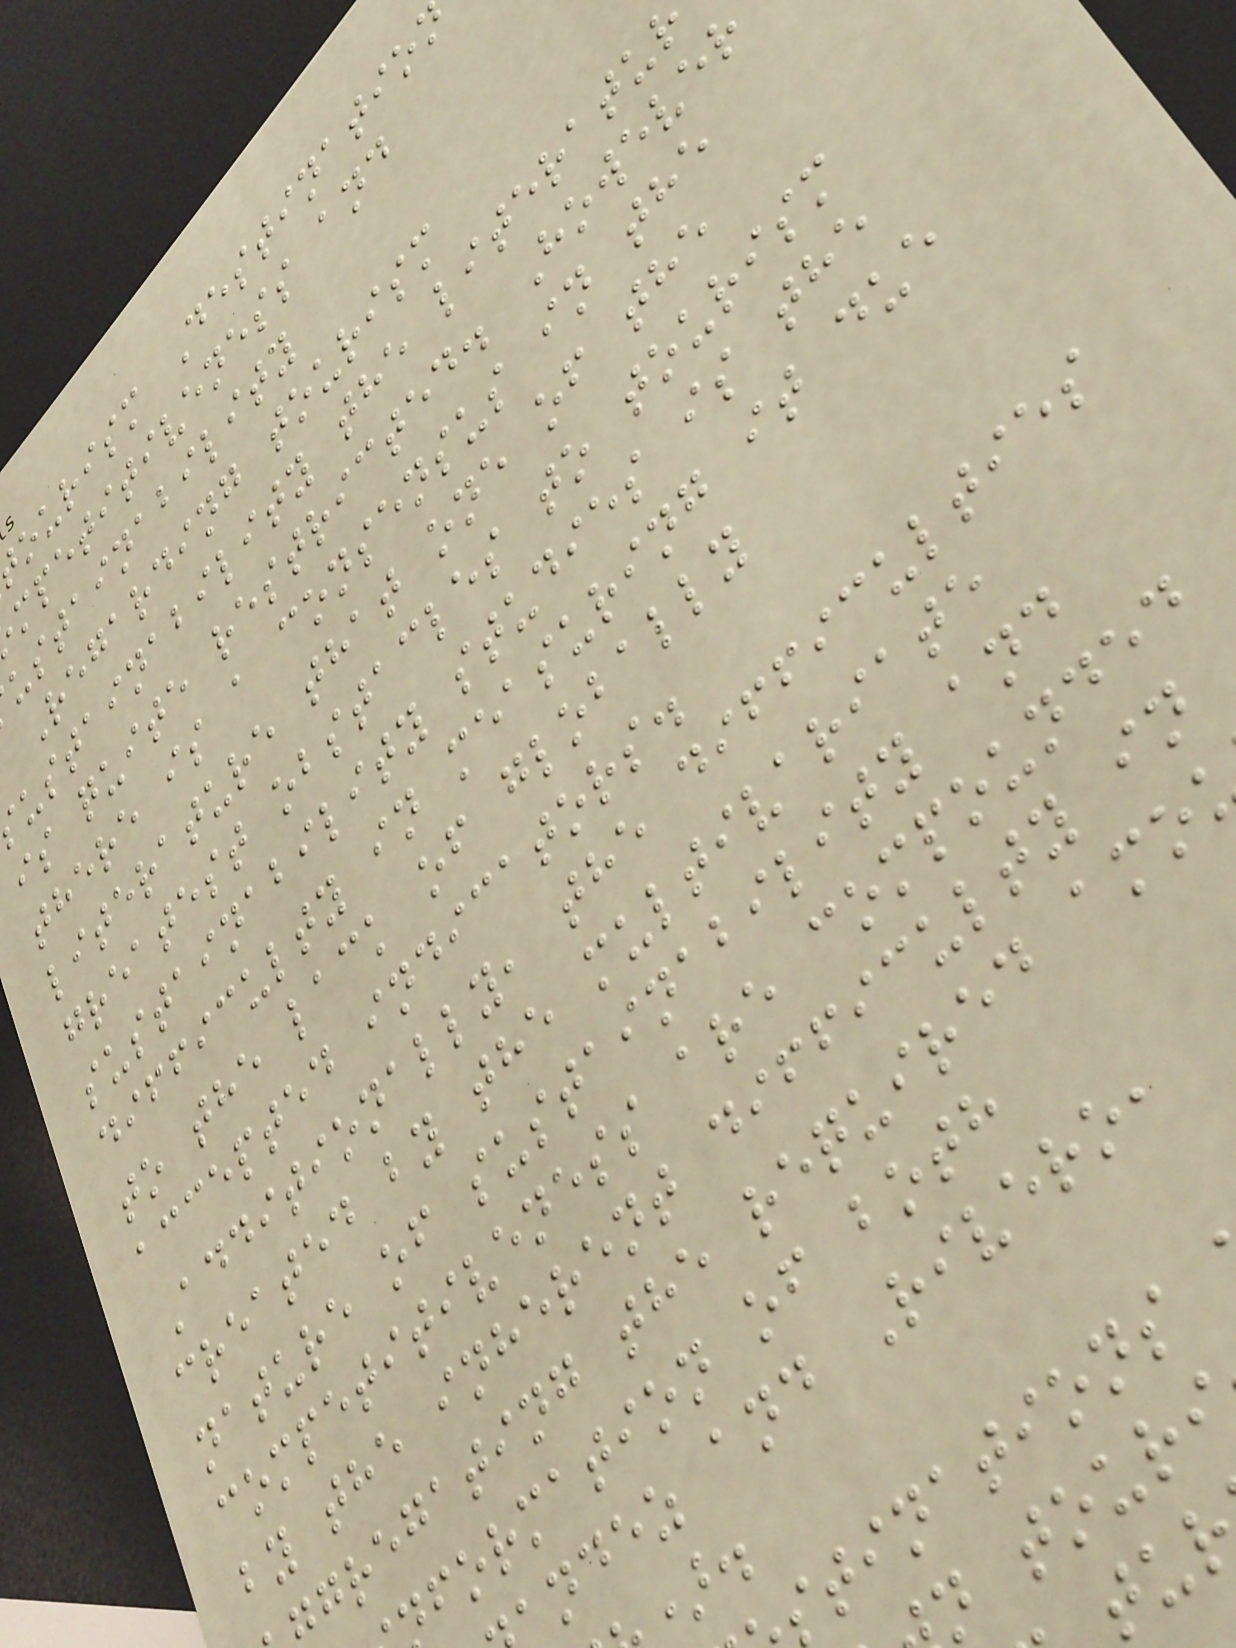ourism Destinatio
mpetitiveness and
ustainability
Regarding tourism
ustainability the literatu
is quite restricted. However
there is a consensus in the
literature that one of the
greatest obstacles to tourism
sustainability studies is the
difficulty in measuring it due
to the lack of globally
accepted indicators.
Additionally, the difficulties
created by the multivariate
nature of sustainability and
competitiveness are compounded
by the inherent difficulty in
gregating the required amo
formation of both
ndez and Rivero,
stinations
n touri
